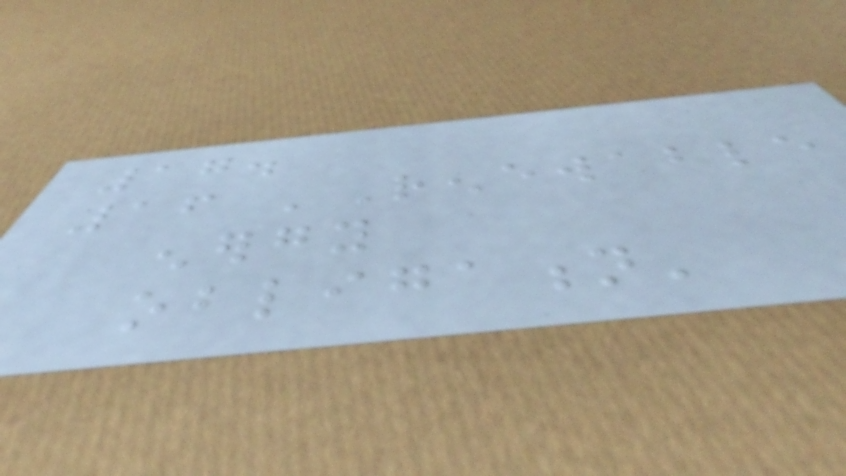17.
16 'Renewable
energy
obligation'
